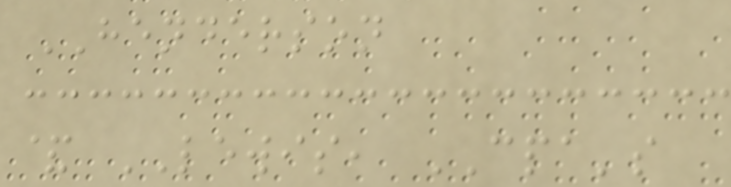HENDERSON
& LEWIS, CPA's
